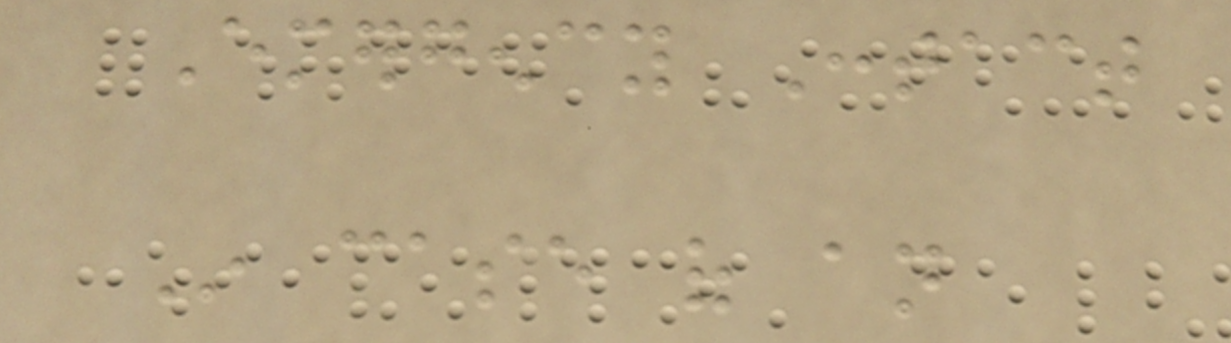Emergency Contact
In case of an
